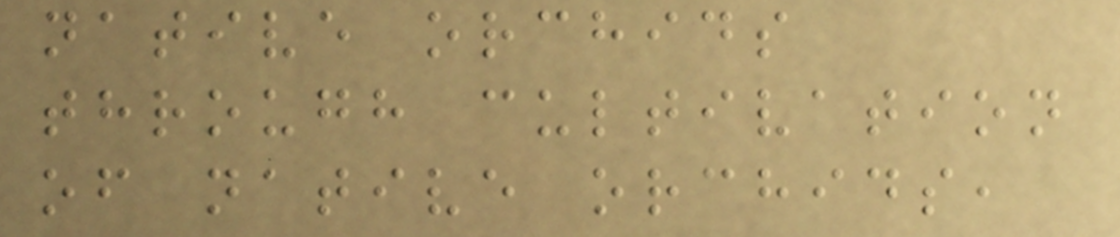native orchids
through cultivation
of native orchids,
